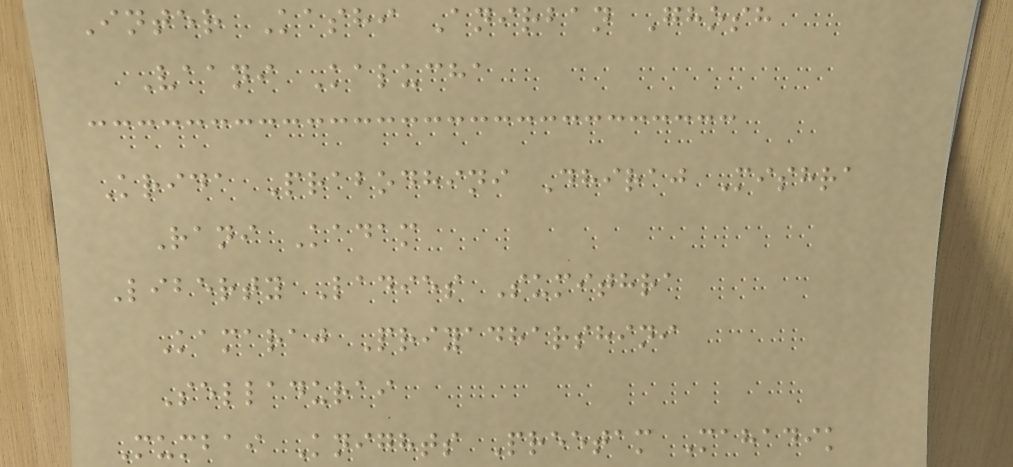Inter Kashi Anirban Ghosh
Vaani Kalucha
Krida Prabodhini Dhiraj Mishra
Rani Kadam
Liberty Ladies Sumithra
Kamaraj Priyadharshini
Selladurai
Mumbai Knights Preetam Mahadik
